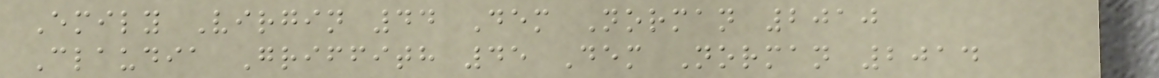Emily Virgin 44 Dem Norman 2010
Claudia Griffith 45 Dem Norman 2014
